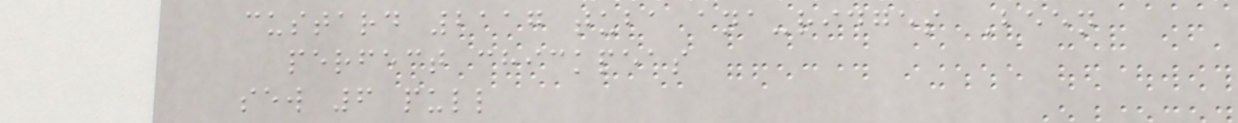custard 2117 tuba ana-ridges Been
perfect chickpeas
sew 6 pull
